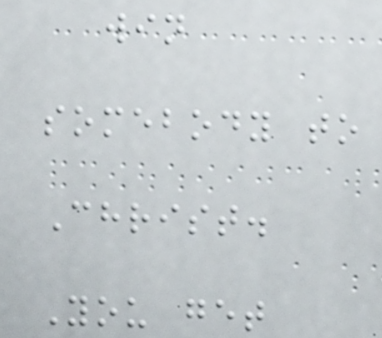win
somebody to
Christ.
You get
